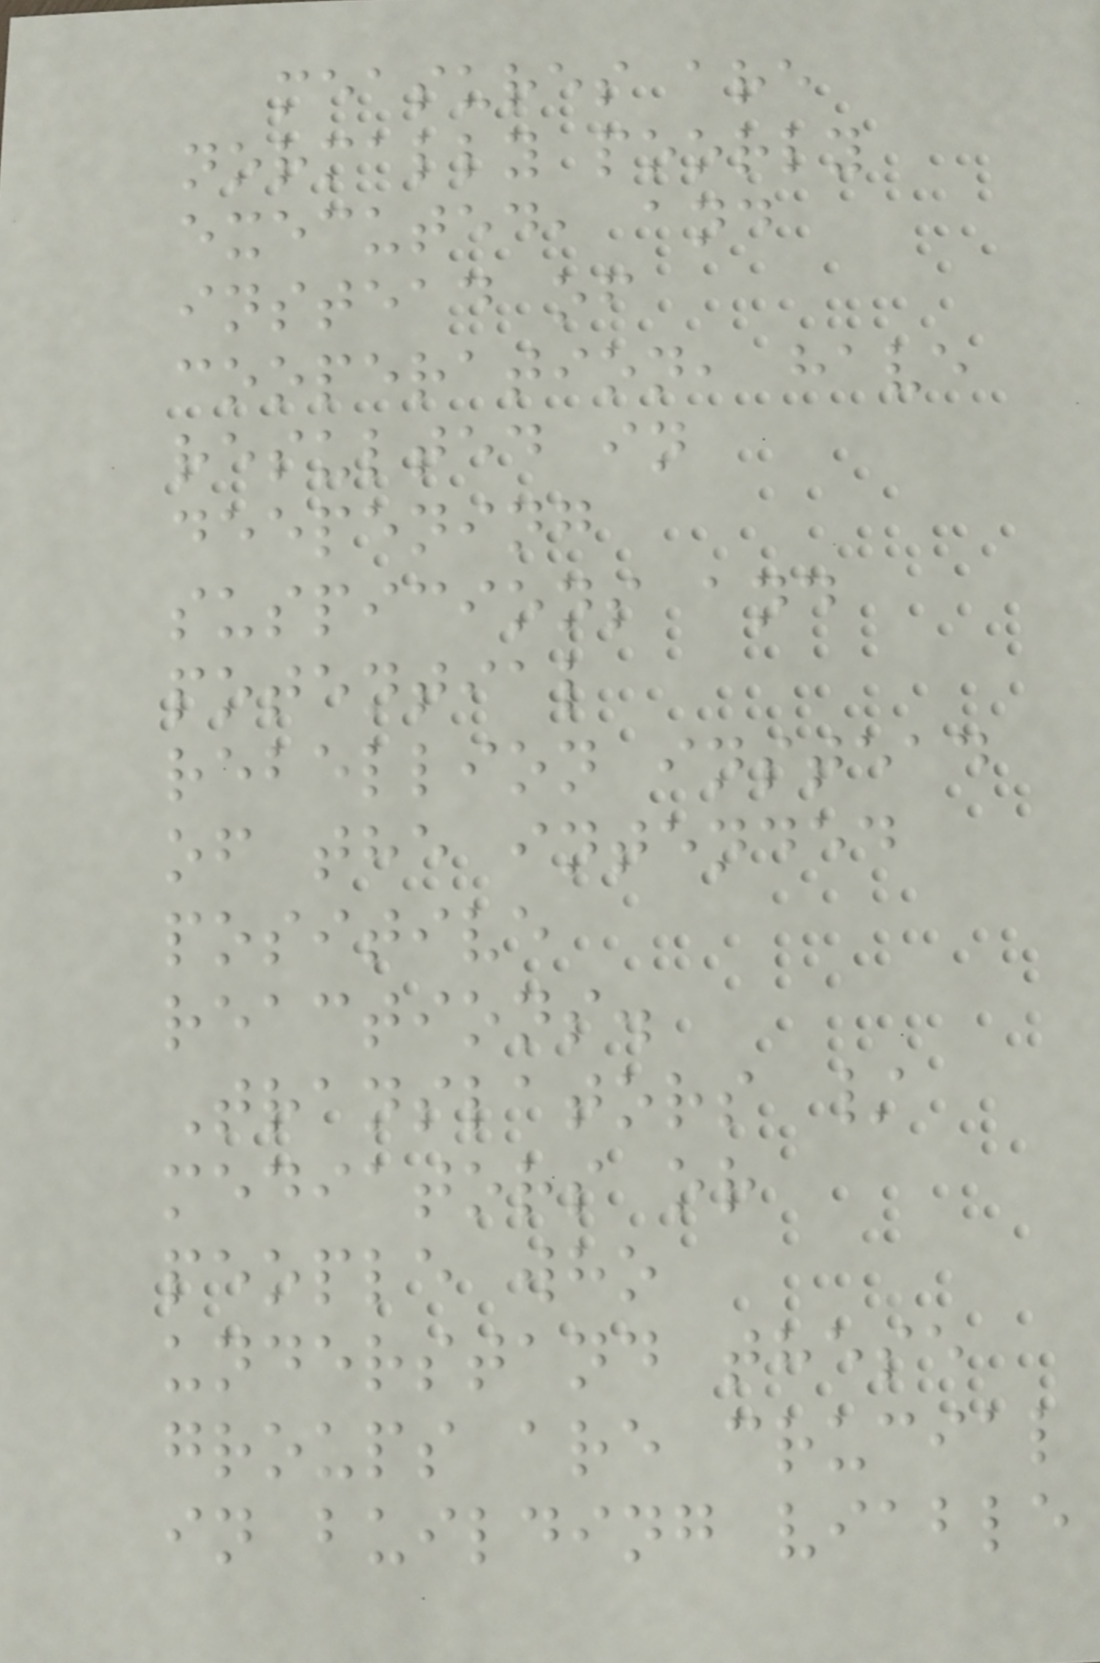measures are
normally poorly
executed, and
instead of
cooperation, have
resulted in
deepening
suspicions and
potential
rebellion instead
of the intended
positive
reactions.
Translators /
mediators or
people who
understand these
groups are crucial
in building viable
